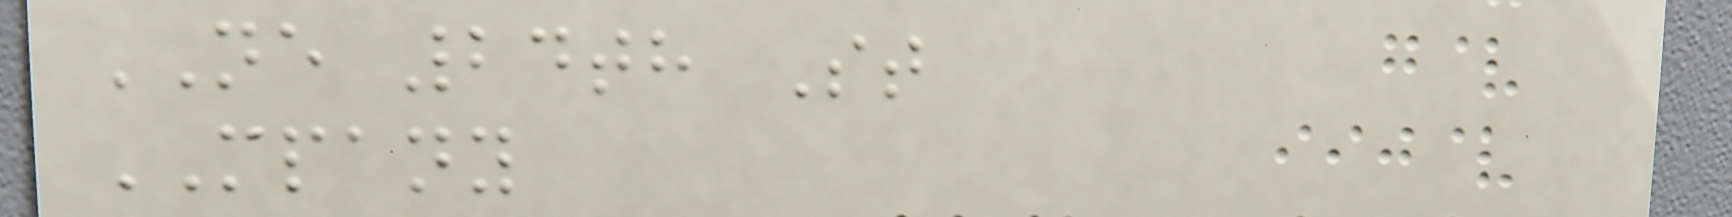NE 24th St
MPANY
